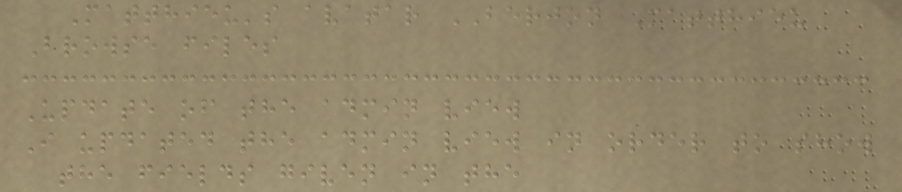Matthieu's avatar BERJON Matthieu
Browse files
Update of the admin view
I updated the admin view in order to show
the fields given in the
